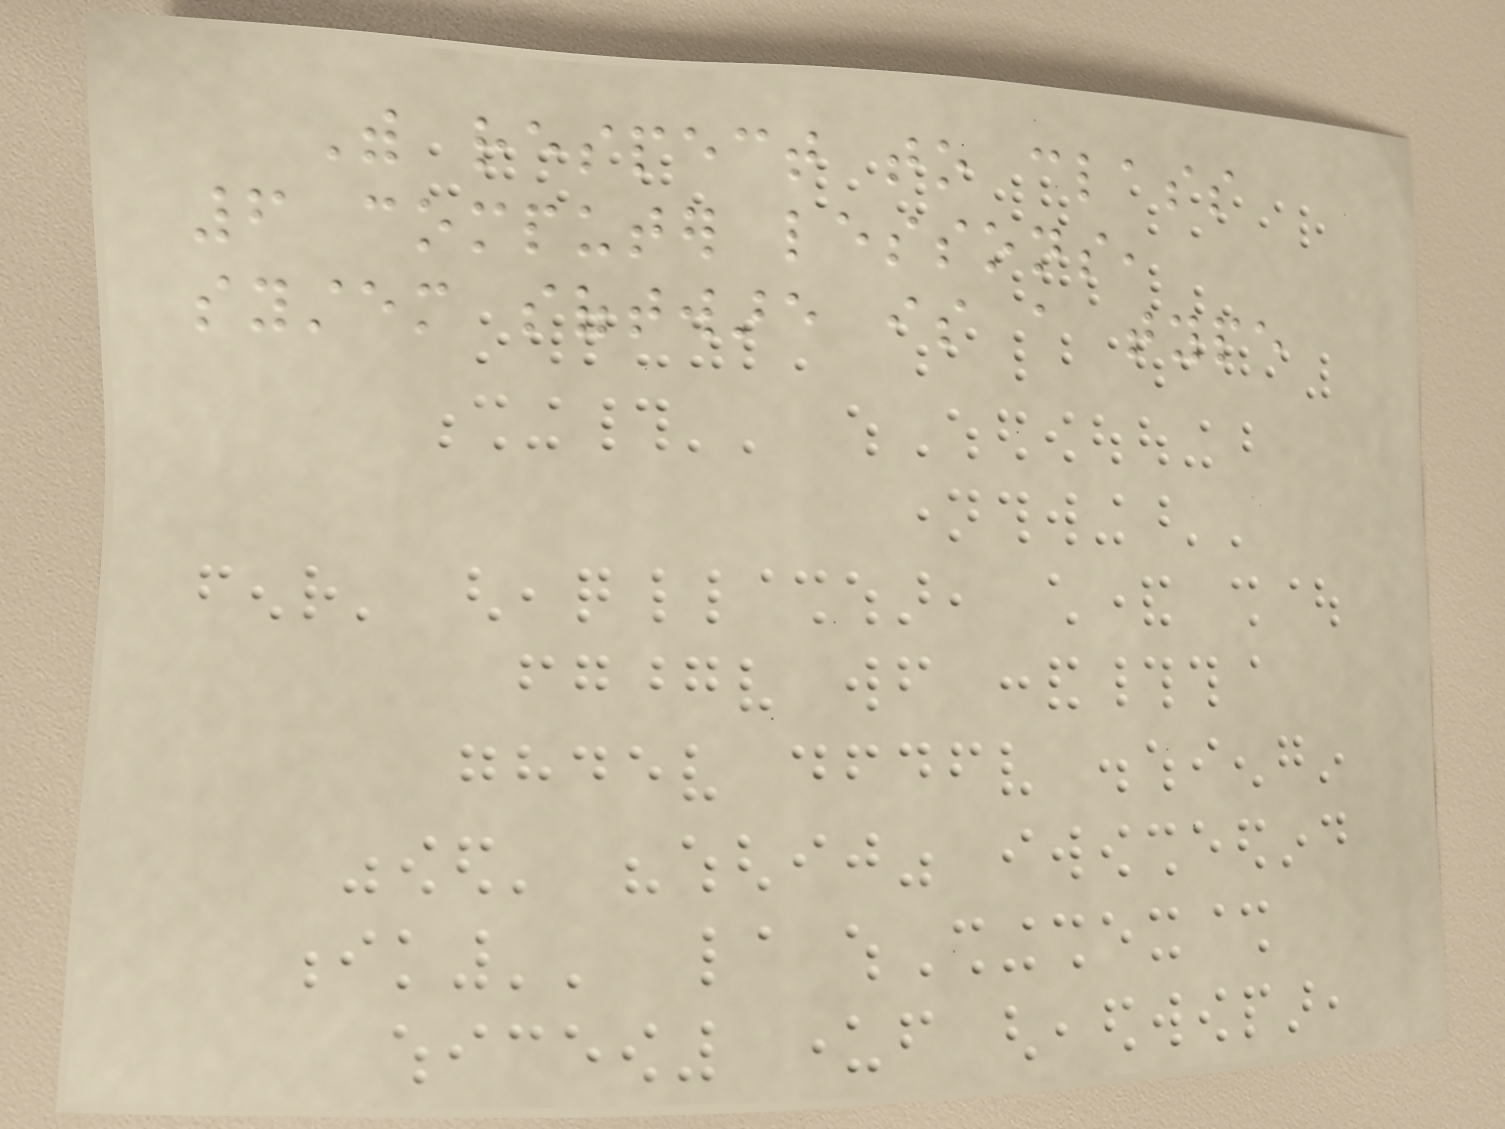With respect to class
6 computer lessons,
system software is a type
